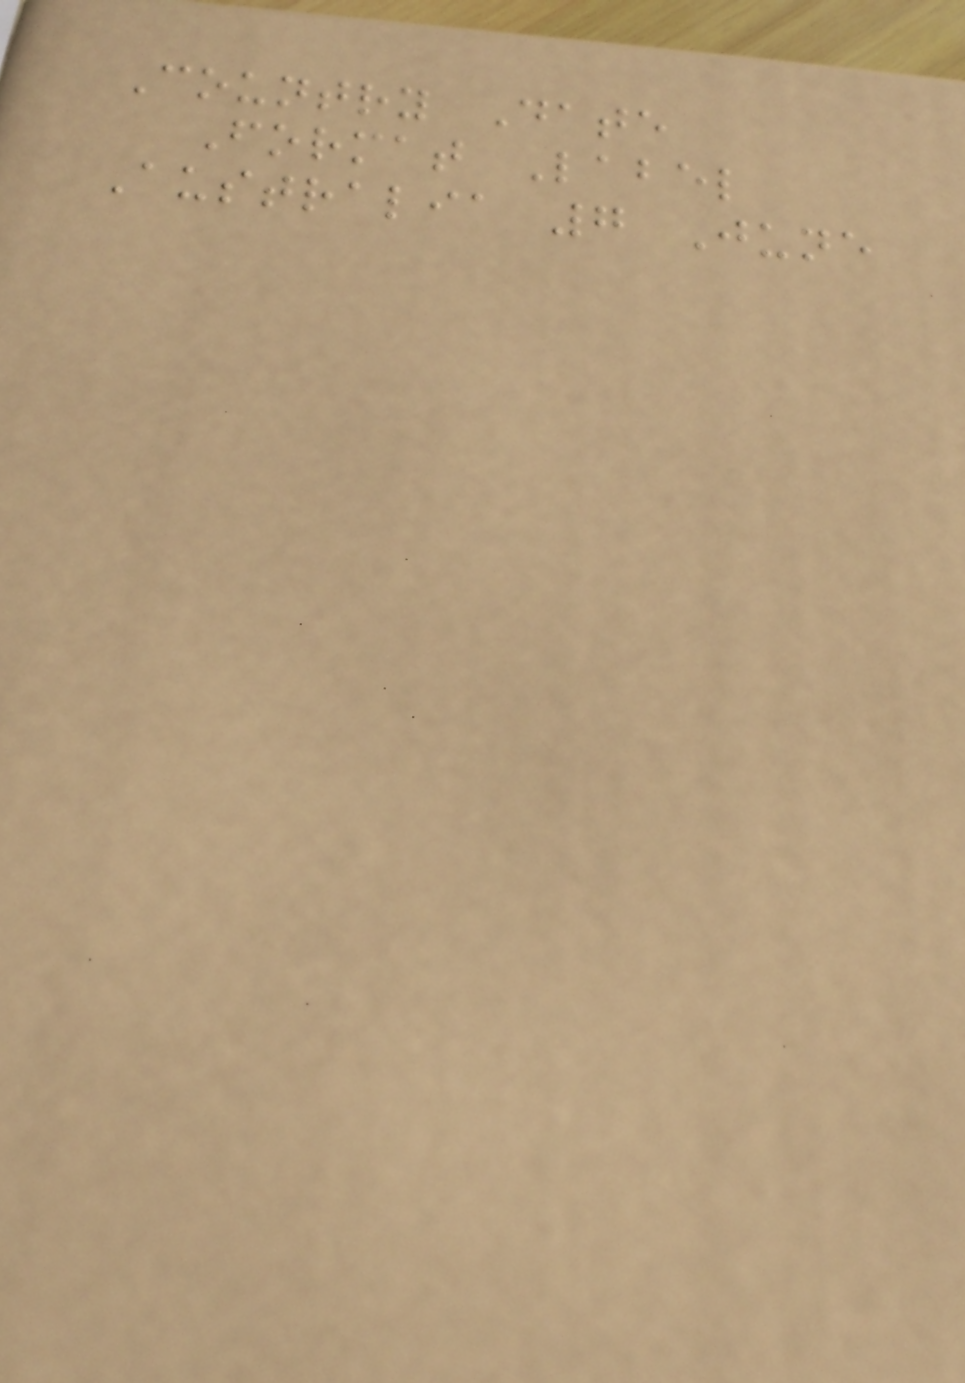Country Date
Format Label
Australia 7 June
